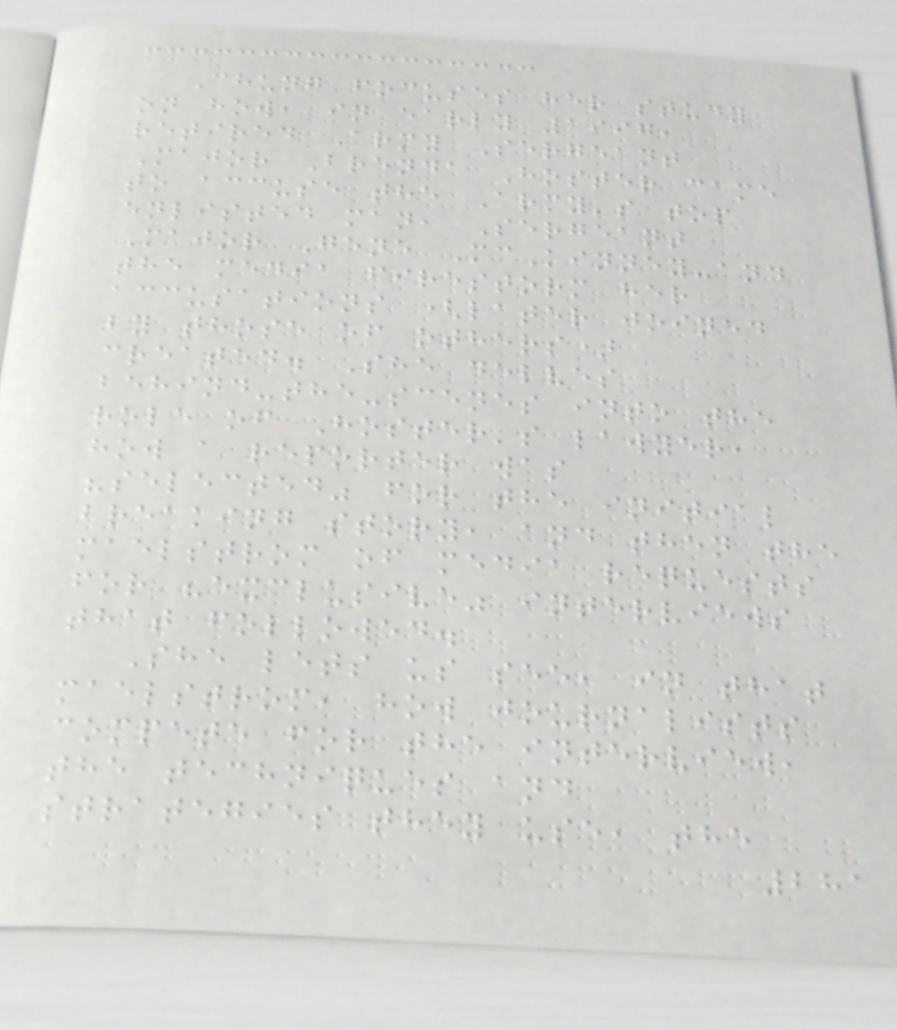Chung focuses her study
on how, in early 1997,
retired Army Sergeant
Major Brenda Hoster came
to accuse the Army's top
enlisted man, Sergeant
Major Gene McKinney-and
the media firestorm her
accusations (later joined
by those of others)
created. She delves
behind-the-scenes into the
role of Hoster's lawyer,
how a reporter was
"selected" for the initial
breaking story, and then the
maelstrom of media requests
for "exclusive" interviews
that followed.
She lets us see, in that
maelstrom, how journalists
compete for the interview,
the techniques and
strategies they use, the
281
